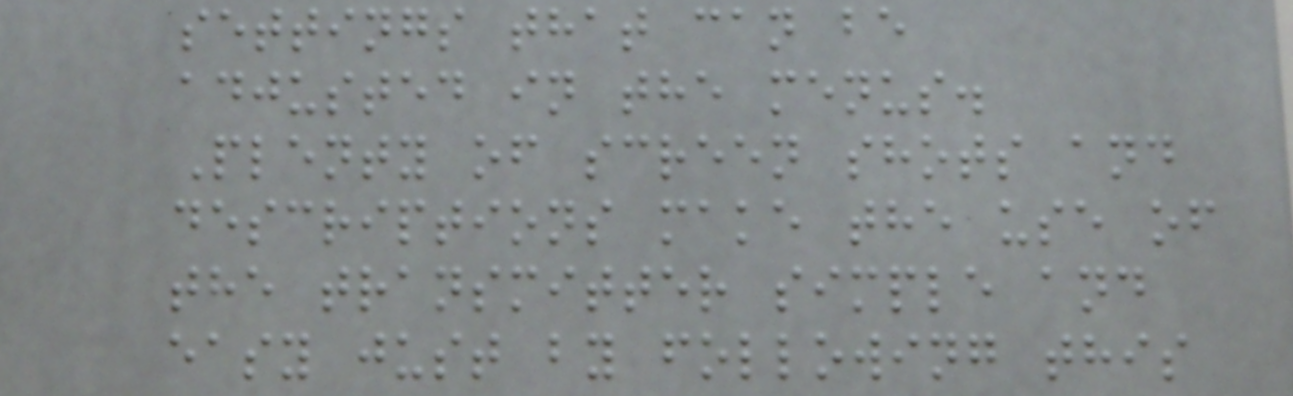settings that can be
adjusted in the menus.
Plenty of screen shots and
descriptions make the use of
the transmitter simple and
easy just by following this
